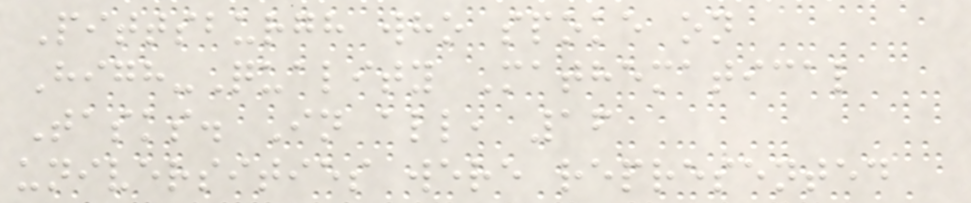Pittsburgh who spoke on
High-Quality Mathematical
Tasks. In all, 16
universities were represented
